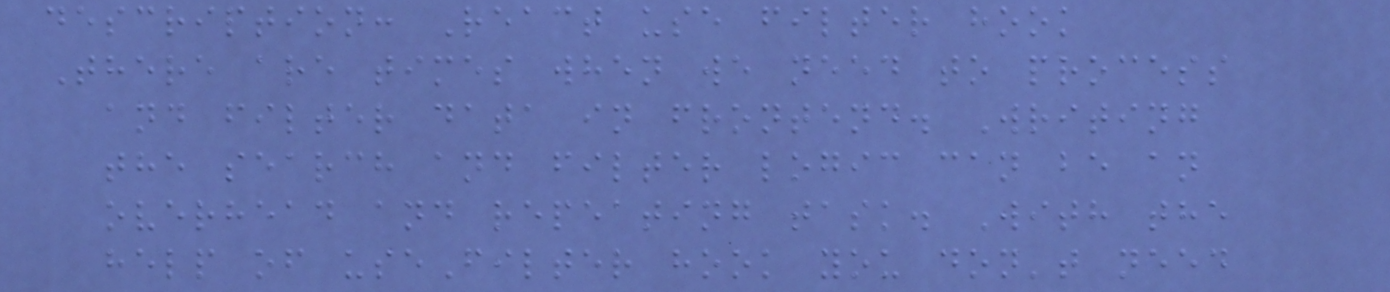description: React use filter hook
There are times when we need to process
and filter data in frontend. Writing
the search and filter logic can be an
overhead and repeating task. With the
help of useFilter hook you don't need
